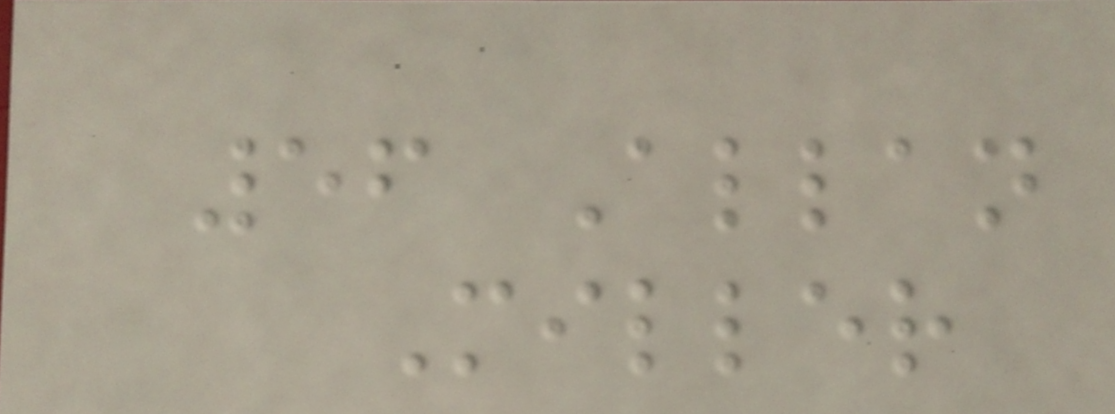56 Allan
Miller
